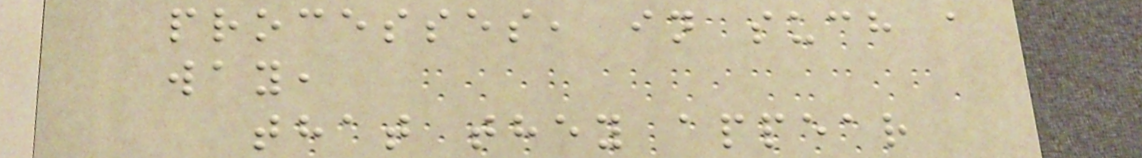processes, in such a
way,
that they appear
